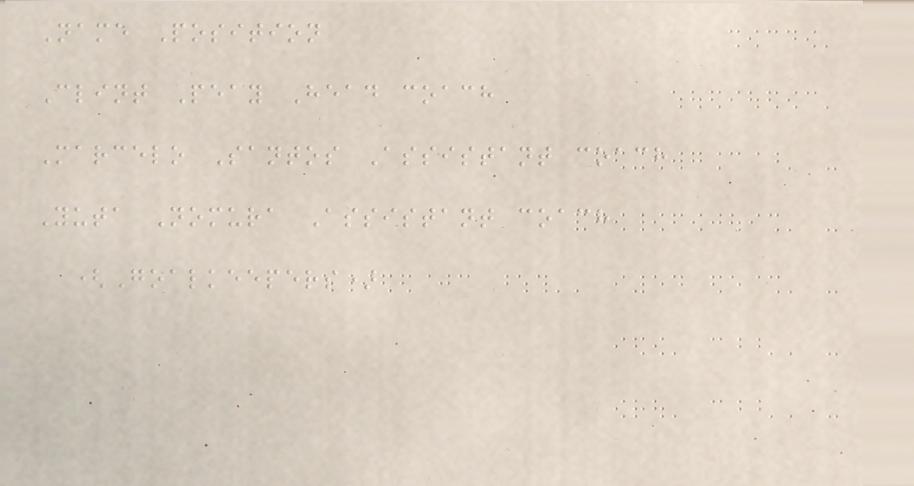Name Position
Clint Peay Head coach
Marcelo Santos Assistant coach
Yuta Nomura Assistant coach
(Goalkeepers)
